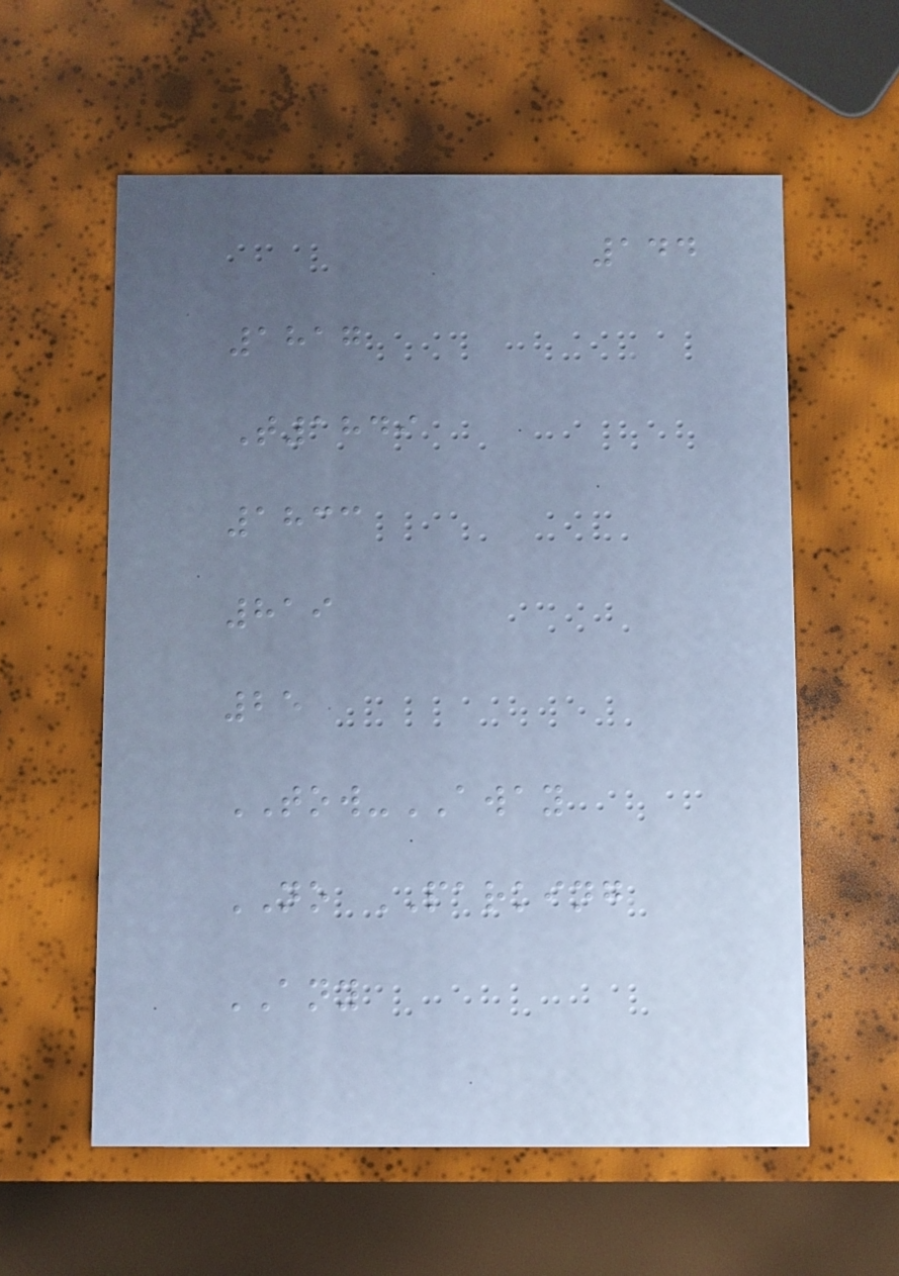144
1817
T1849
1833
819
25
TOW-AWAY
NO PARKING
ANY
